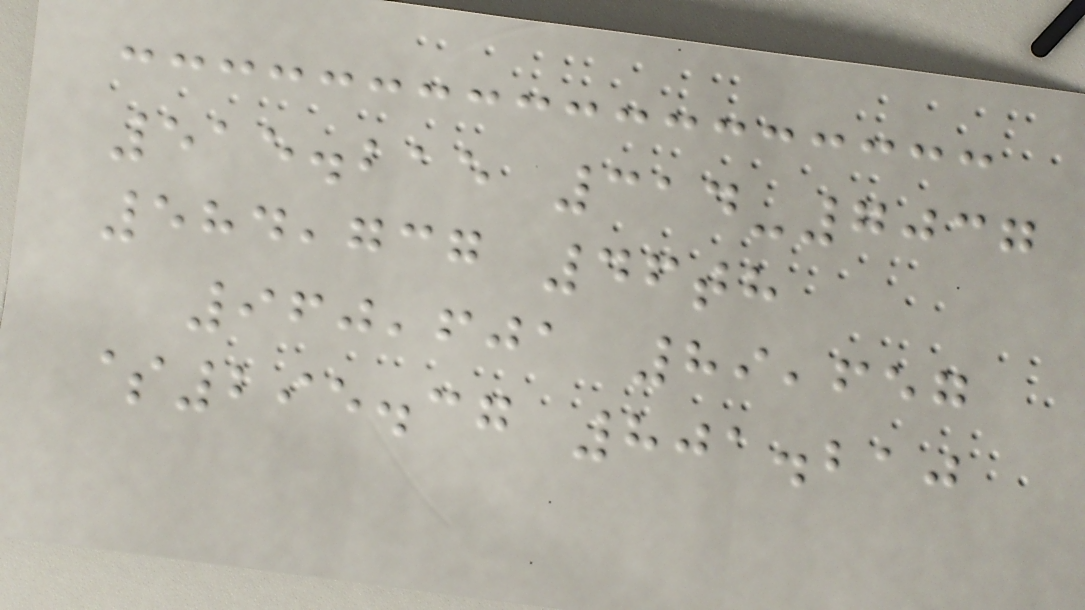515.215 314-7037
584,737 46th
960,601 89,657
$295.37 801.210
